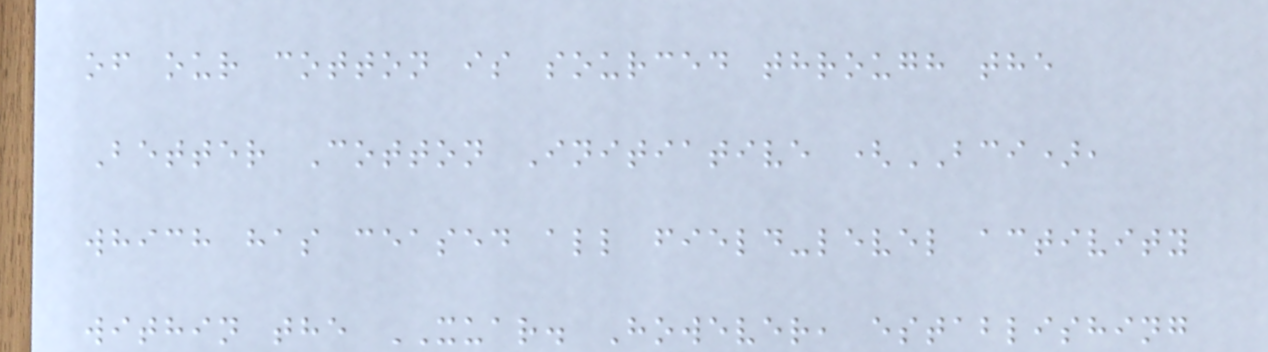of our cotton is sourced through the
Better Cotton Initiative (BCI),
which has ceased all field-level activity
within the XUAR. However, establishing
